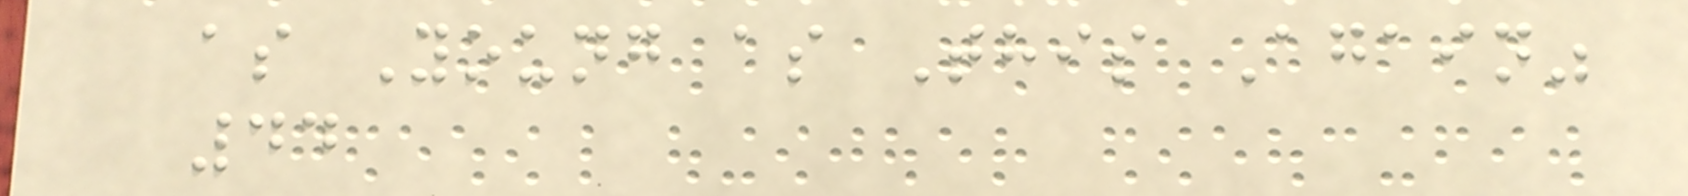as Young as This Again"
44
